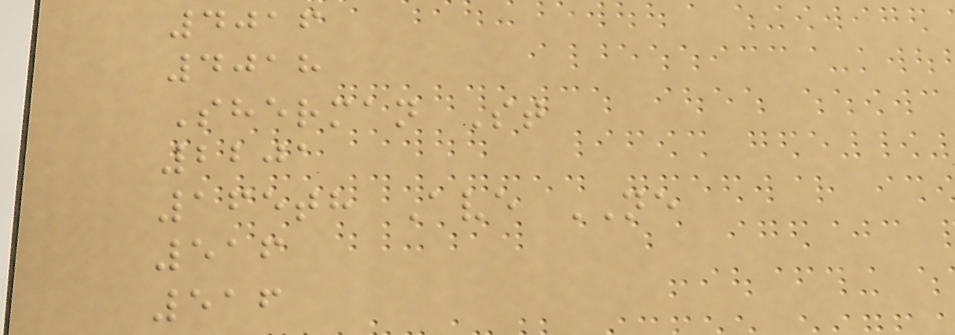4016
4018
Sherman St
2201
165th Ave NE
516
516
